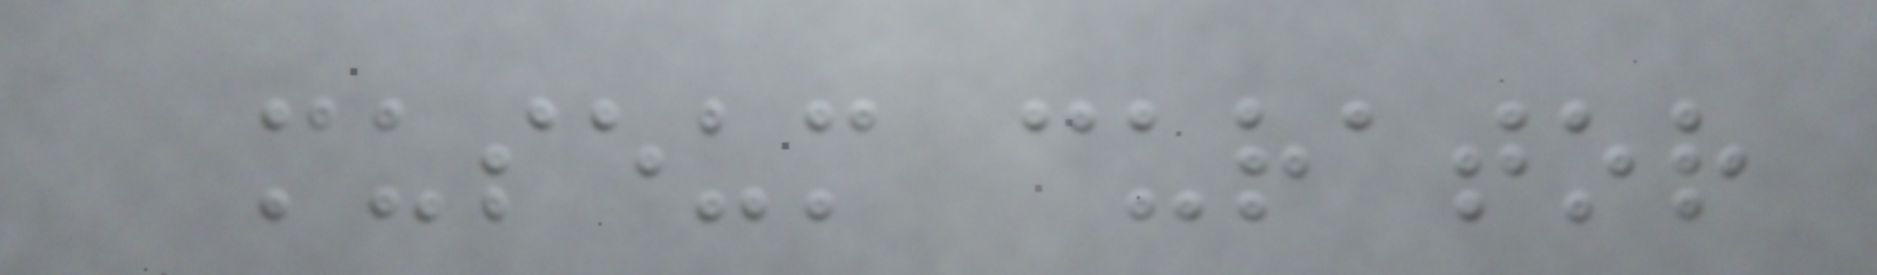museum curator
